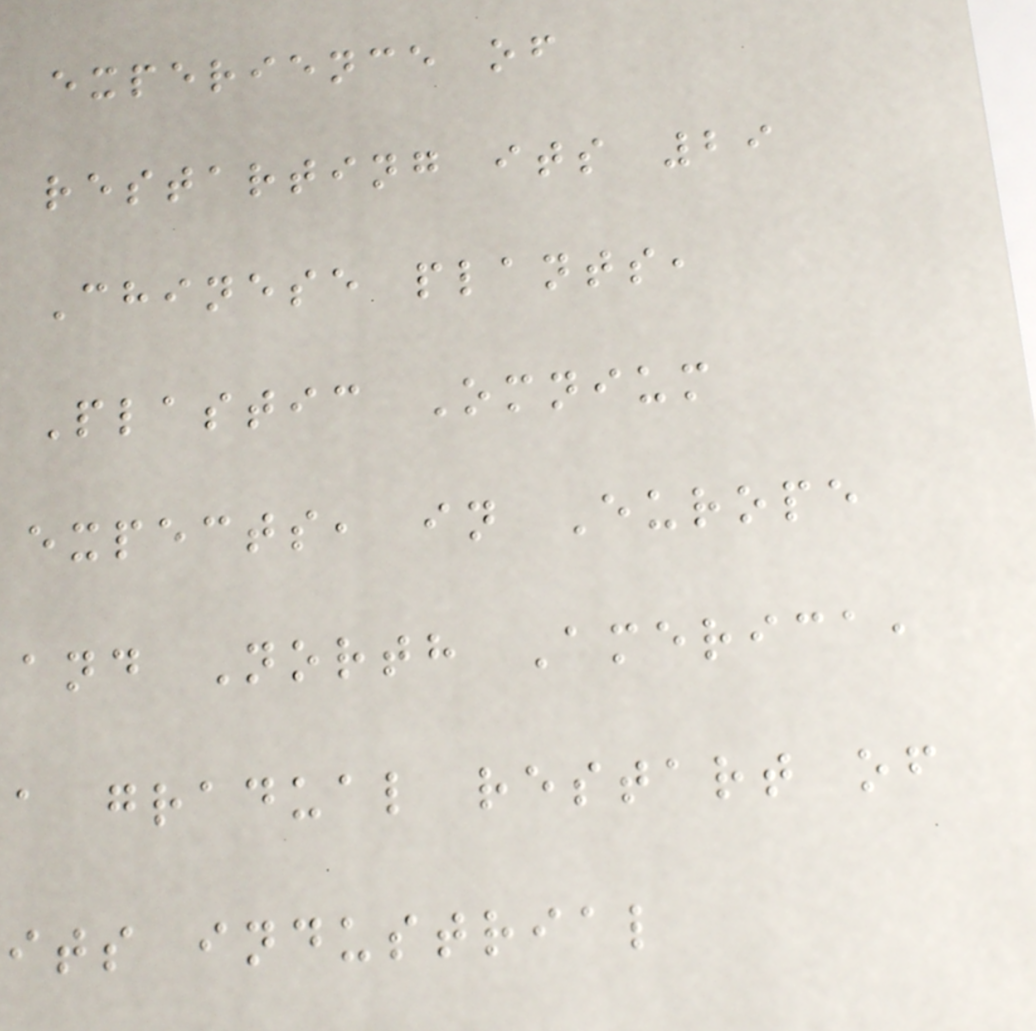experience of
restarting its 29
Chinese plants,
Plastic Omnium
expects, in Europe
and North America,
a gradual restart of
its industrial
